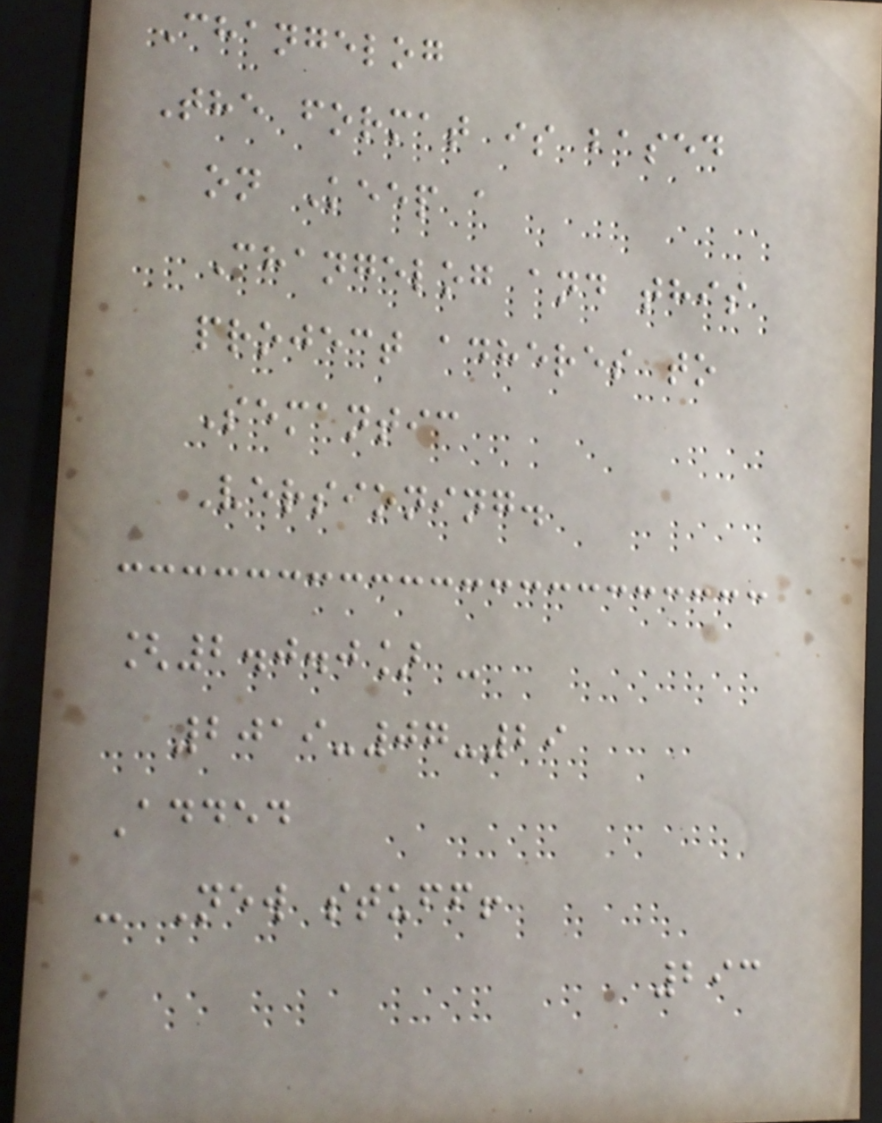Changelog
The format is based
on Keep a
Changelog and this
project adheres to
Semantic
Versioning.
[2.0.0] -
2019-07-29
Added
- New stuff!
293
